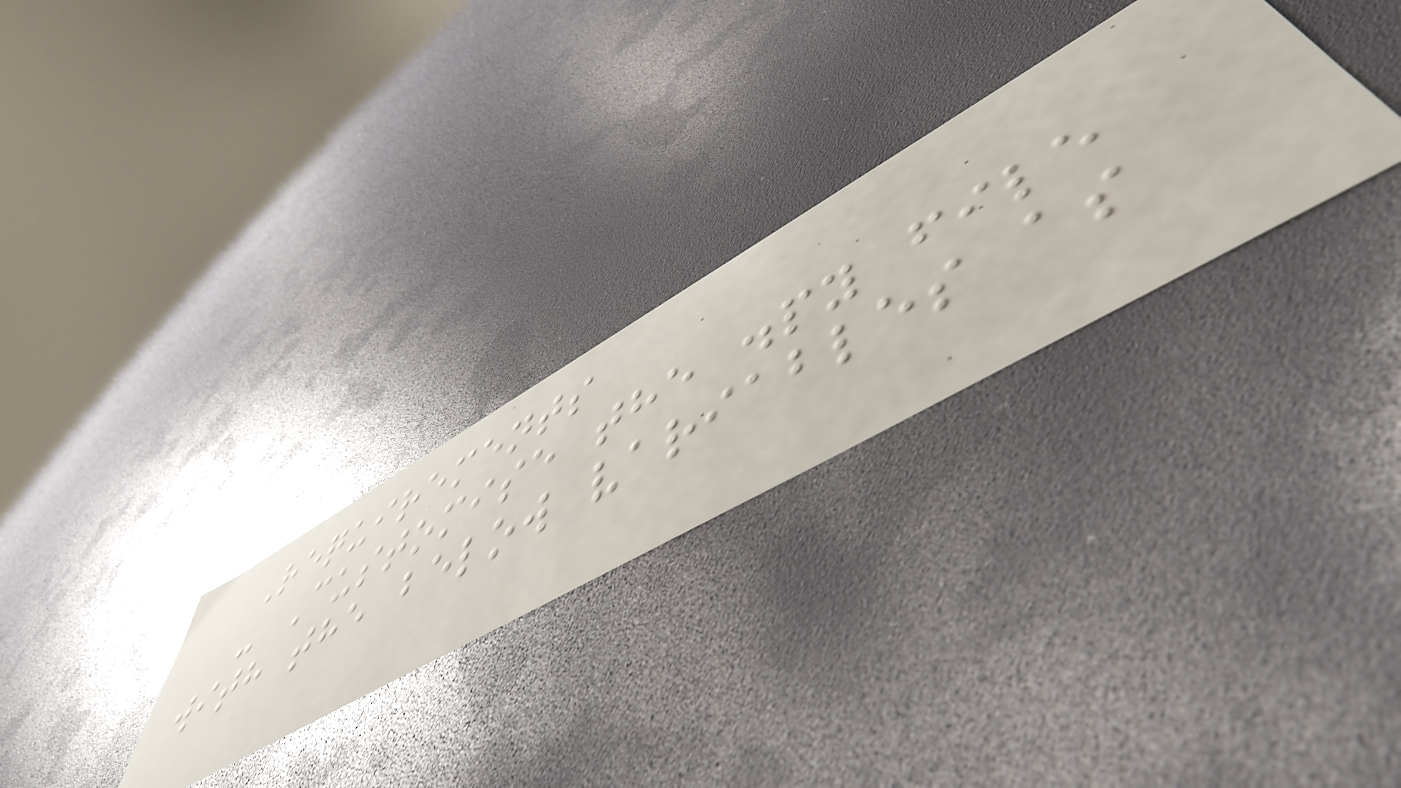Requirements
- Customise the .py file
with the below variables as
